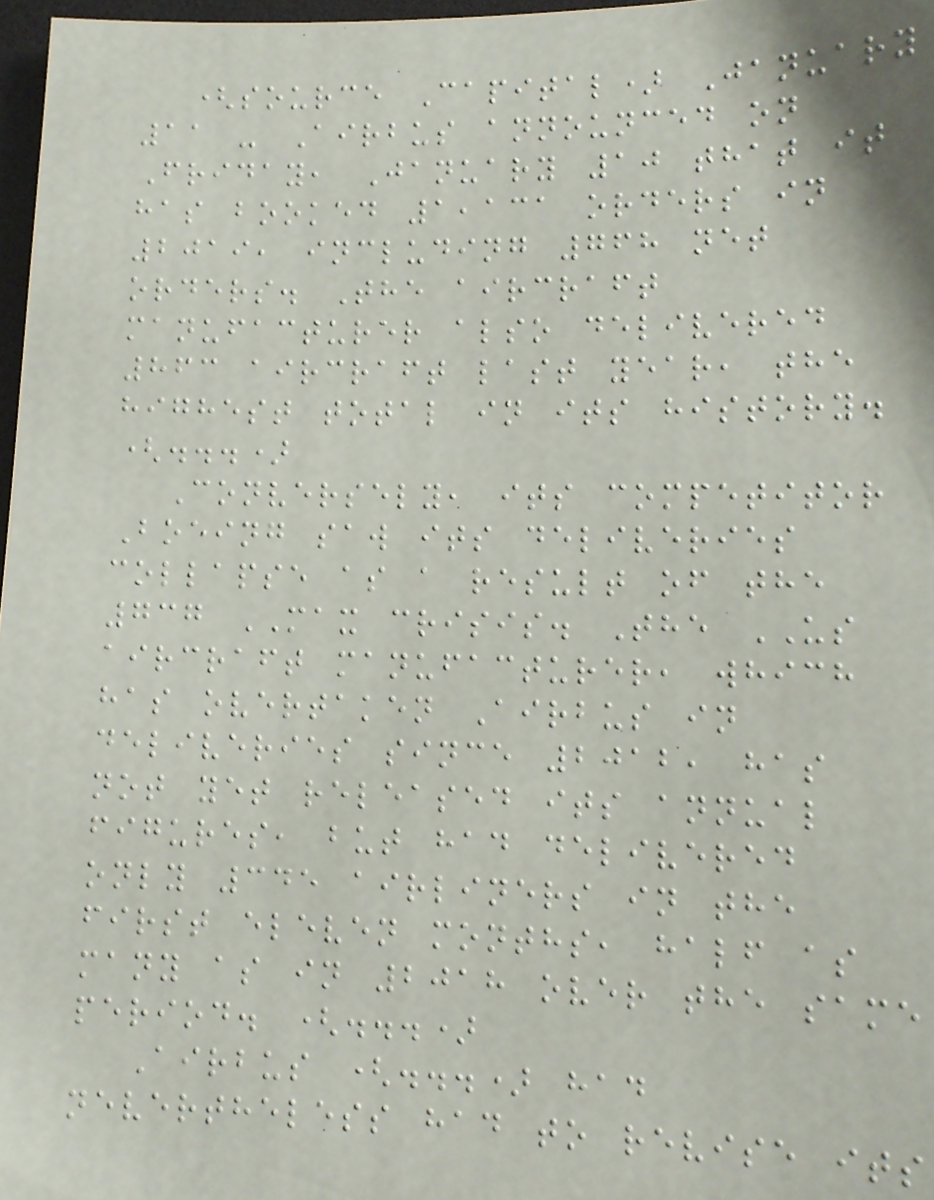(source Capital) January
11 - Airbus announced on
Friday, January 10 that it
has booked 1,131 orders in
2019, including 768 net
orders. The aircraft
manufacturer also delivered
863 aircraft last year, the
highest total in its history.
(...)
Conversely, its competitor
Boeing saw its deliveries
collapse as a result of the
737 MAX crisis. The US
aircraft manufacturer, which
has overtaken Airbus in
deliveries since 2012, has
not yet released its annual
figures, but had delivered
only 345 airliners in the
first eleven months, half as
many as in 2018 over the same
period. (...)
Airbus (...) had
nevertheless had to revise its
